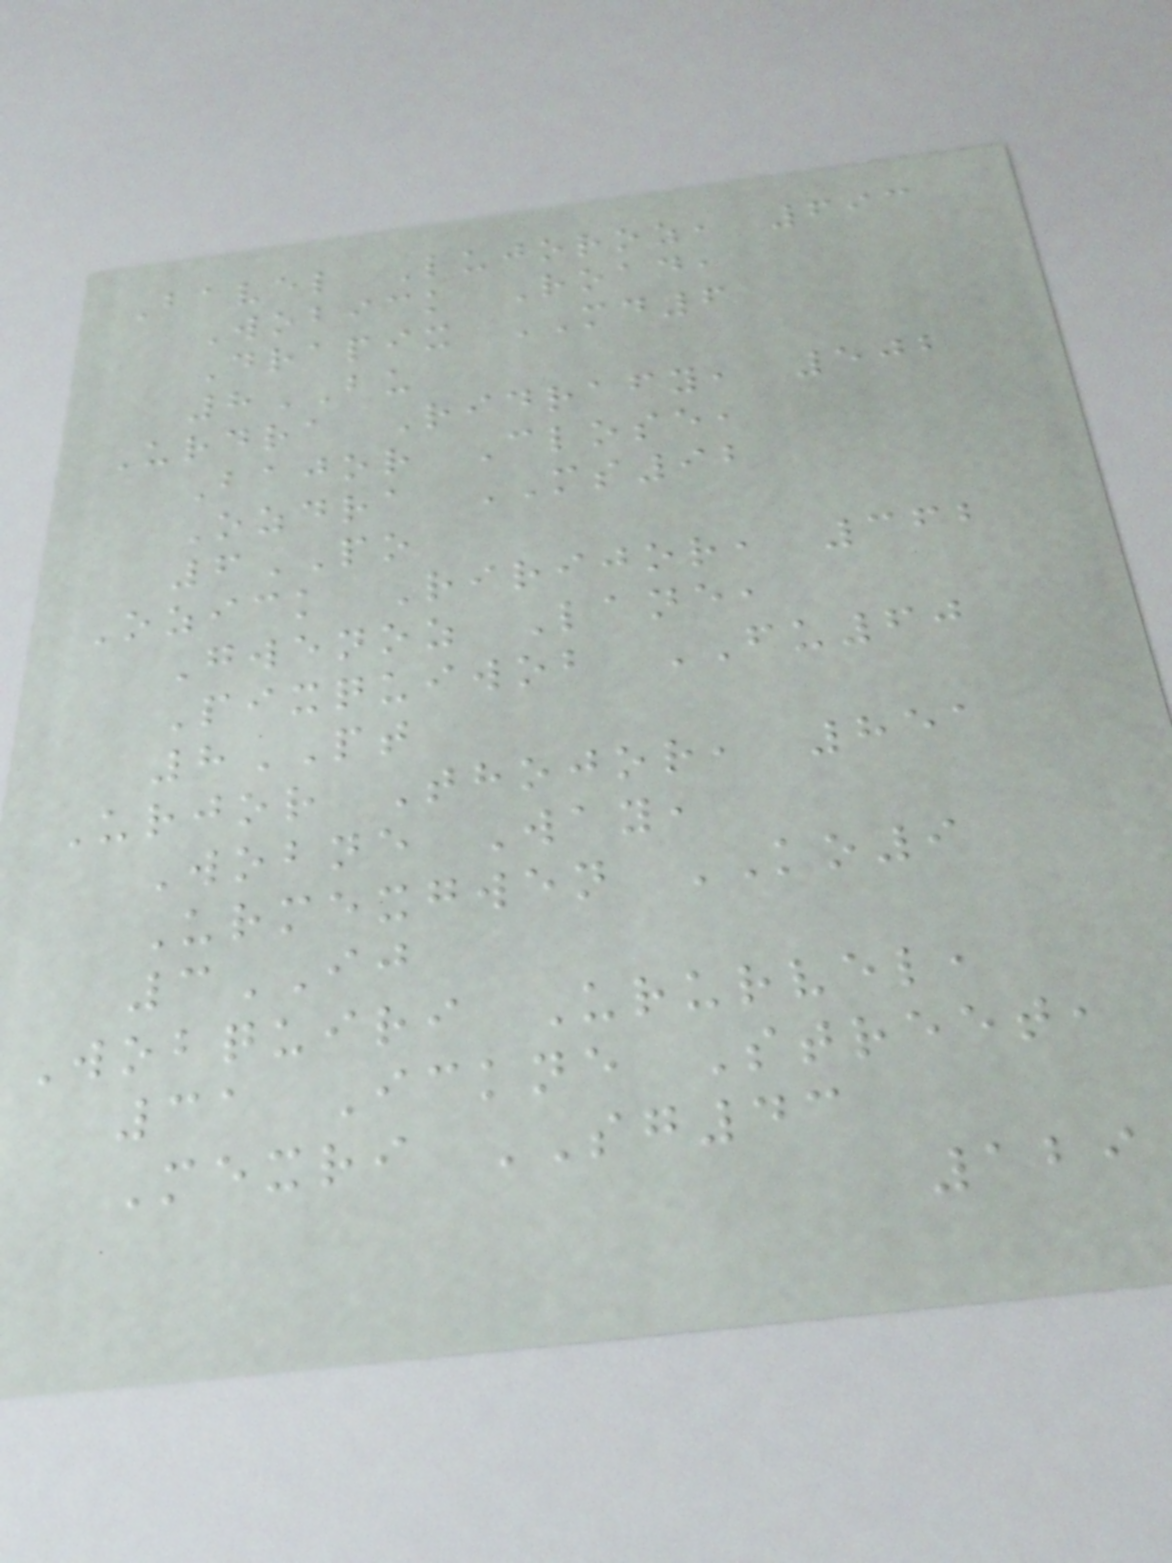Bavel Lujoroz, 693
Wobick Road,
Drapix MD6
8BU
Urdra Ridrafy, 502
Bajor Close,
Ozdra MS92
6PO
Ozick Ririjor, 362
Gwenoz Lane,
Pixquiwob FU60
8PT
Urjor Thojor, 851
Wobne Way,
Urmexgwen KO9
3IJ
Wobquiri Ururvel,
31 Ickne Street,
Mexri SG43
129
